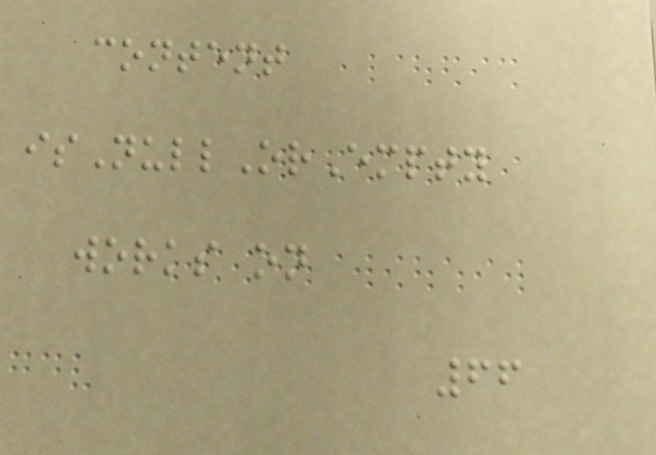content
isNullOrEmpty
works on
66
